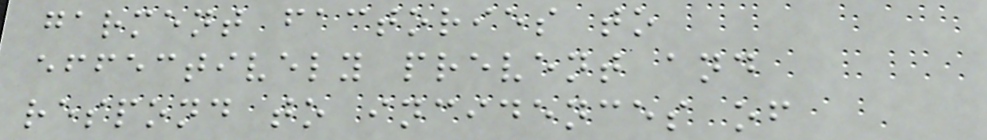garment factories to
effectively prevent and
respond to incidences of
